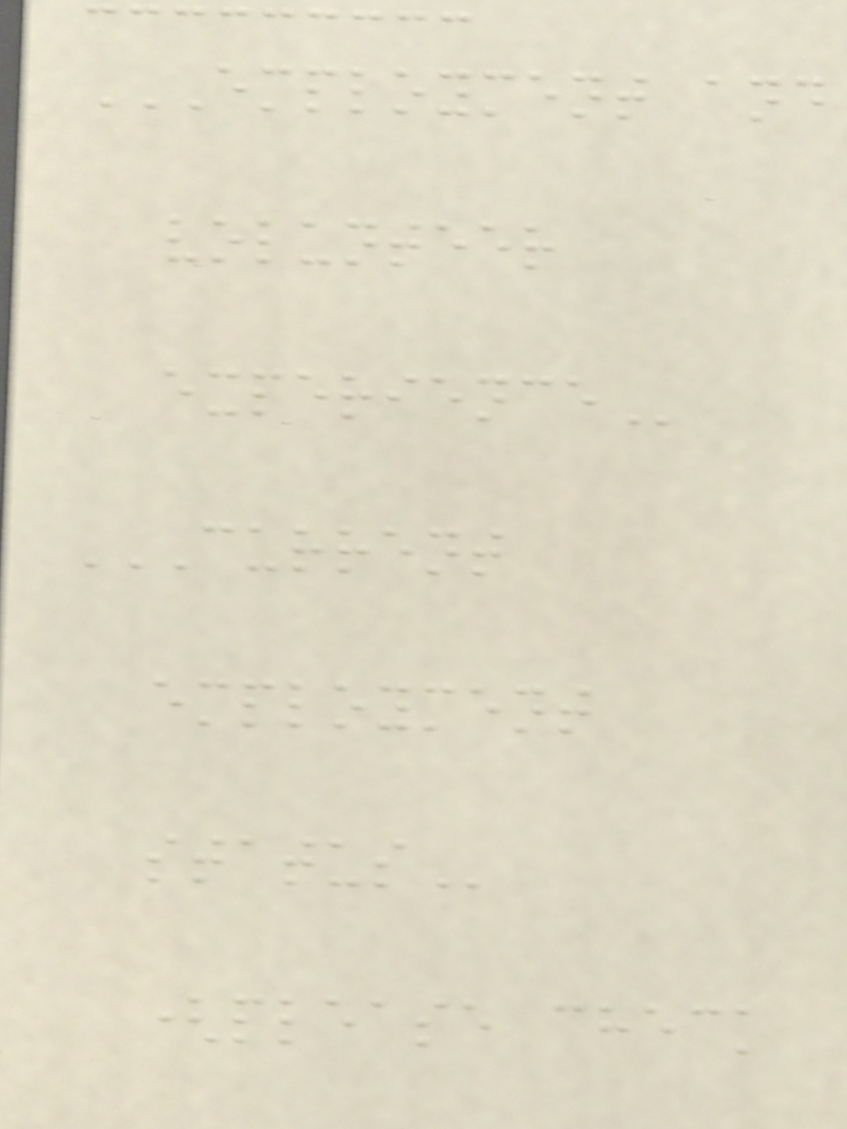EMPLOYMENT AND
VOLUNTEER
EXPERIENCE
CURRENT
EMPLOYMENT
STATUS
(please check
